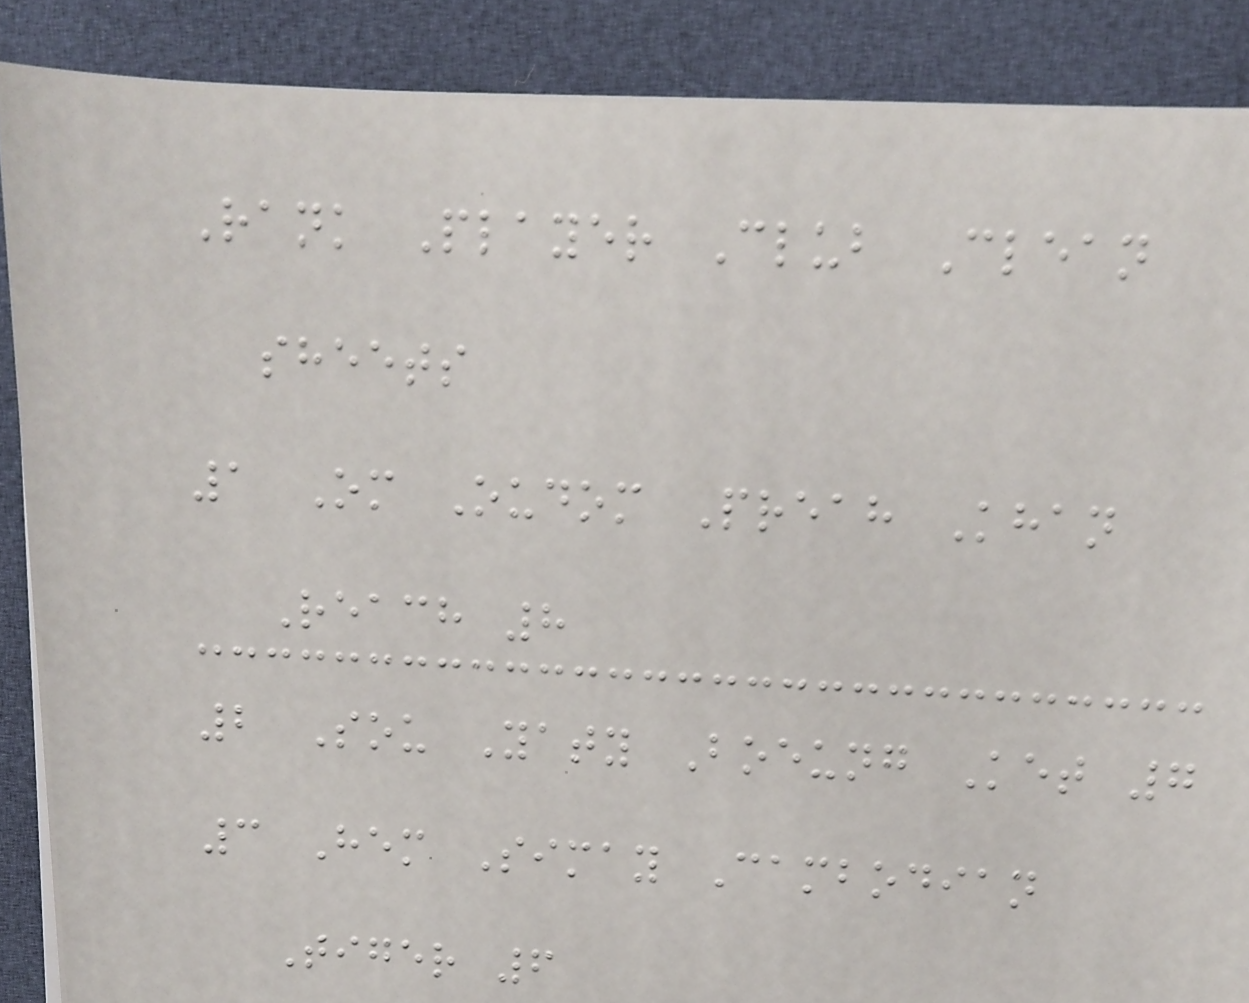Rank Player Club Clean
sheets
1 Om Oudom Preah Khan
Reach 8
2 Sou Yaty Boeung Ket 7
3 Hem Simay Cambodian
Tiger 6
